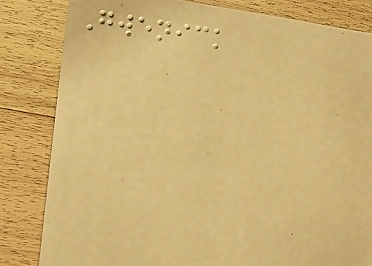Gwenick
